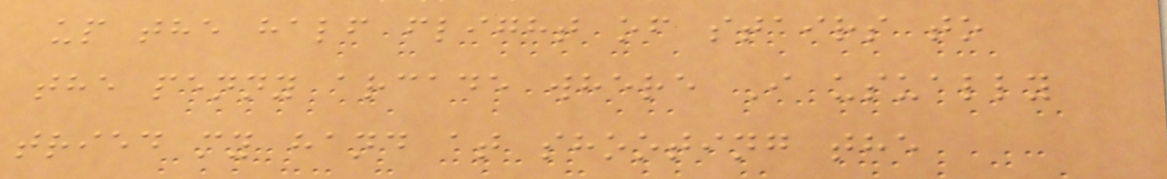up the half flight of stairs to
the penny arcade where I usually
tried my hand at shooting the
